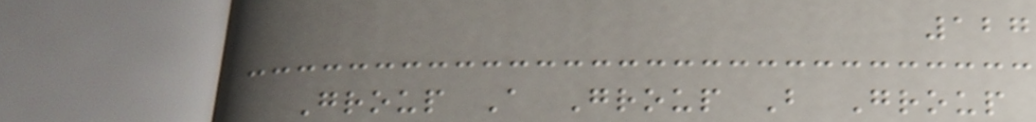127
Group A Group B Group
